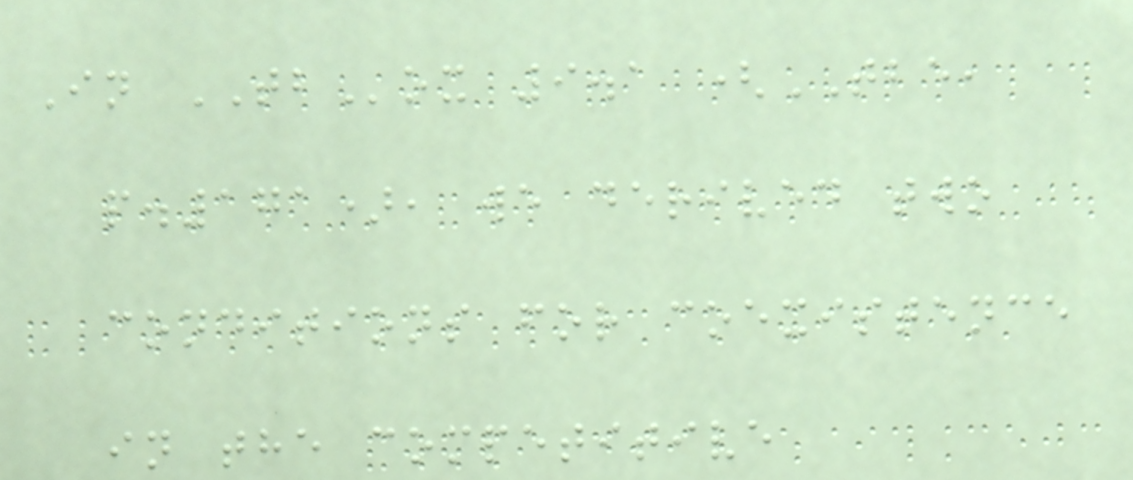In TBox 9.1 (TBE,
p.171), we derived two
conditions for coexistence
in the competitive
